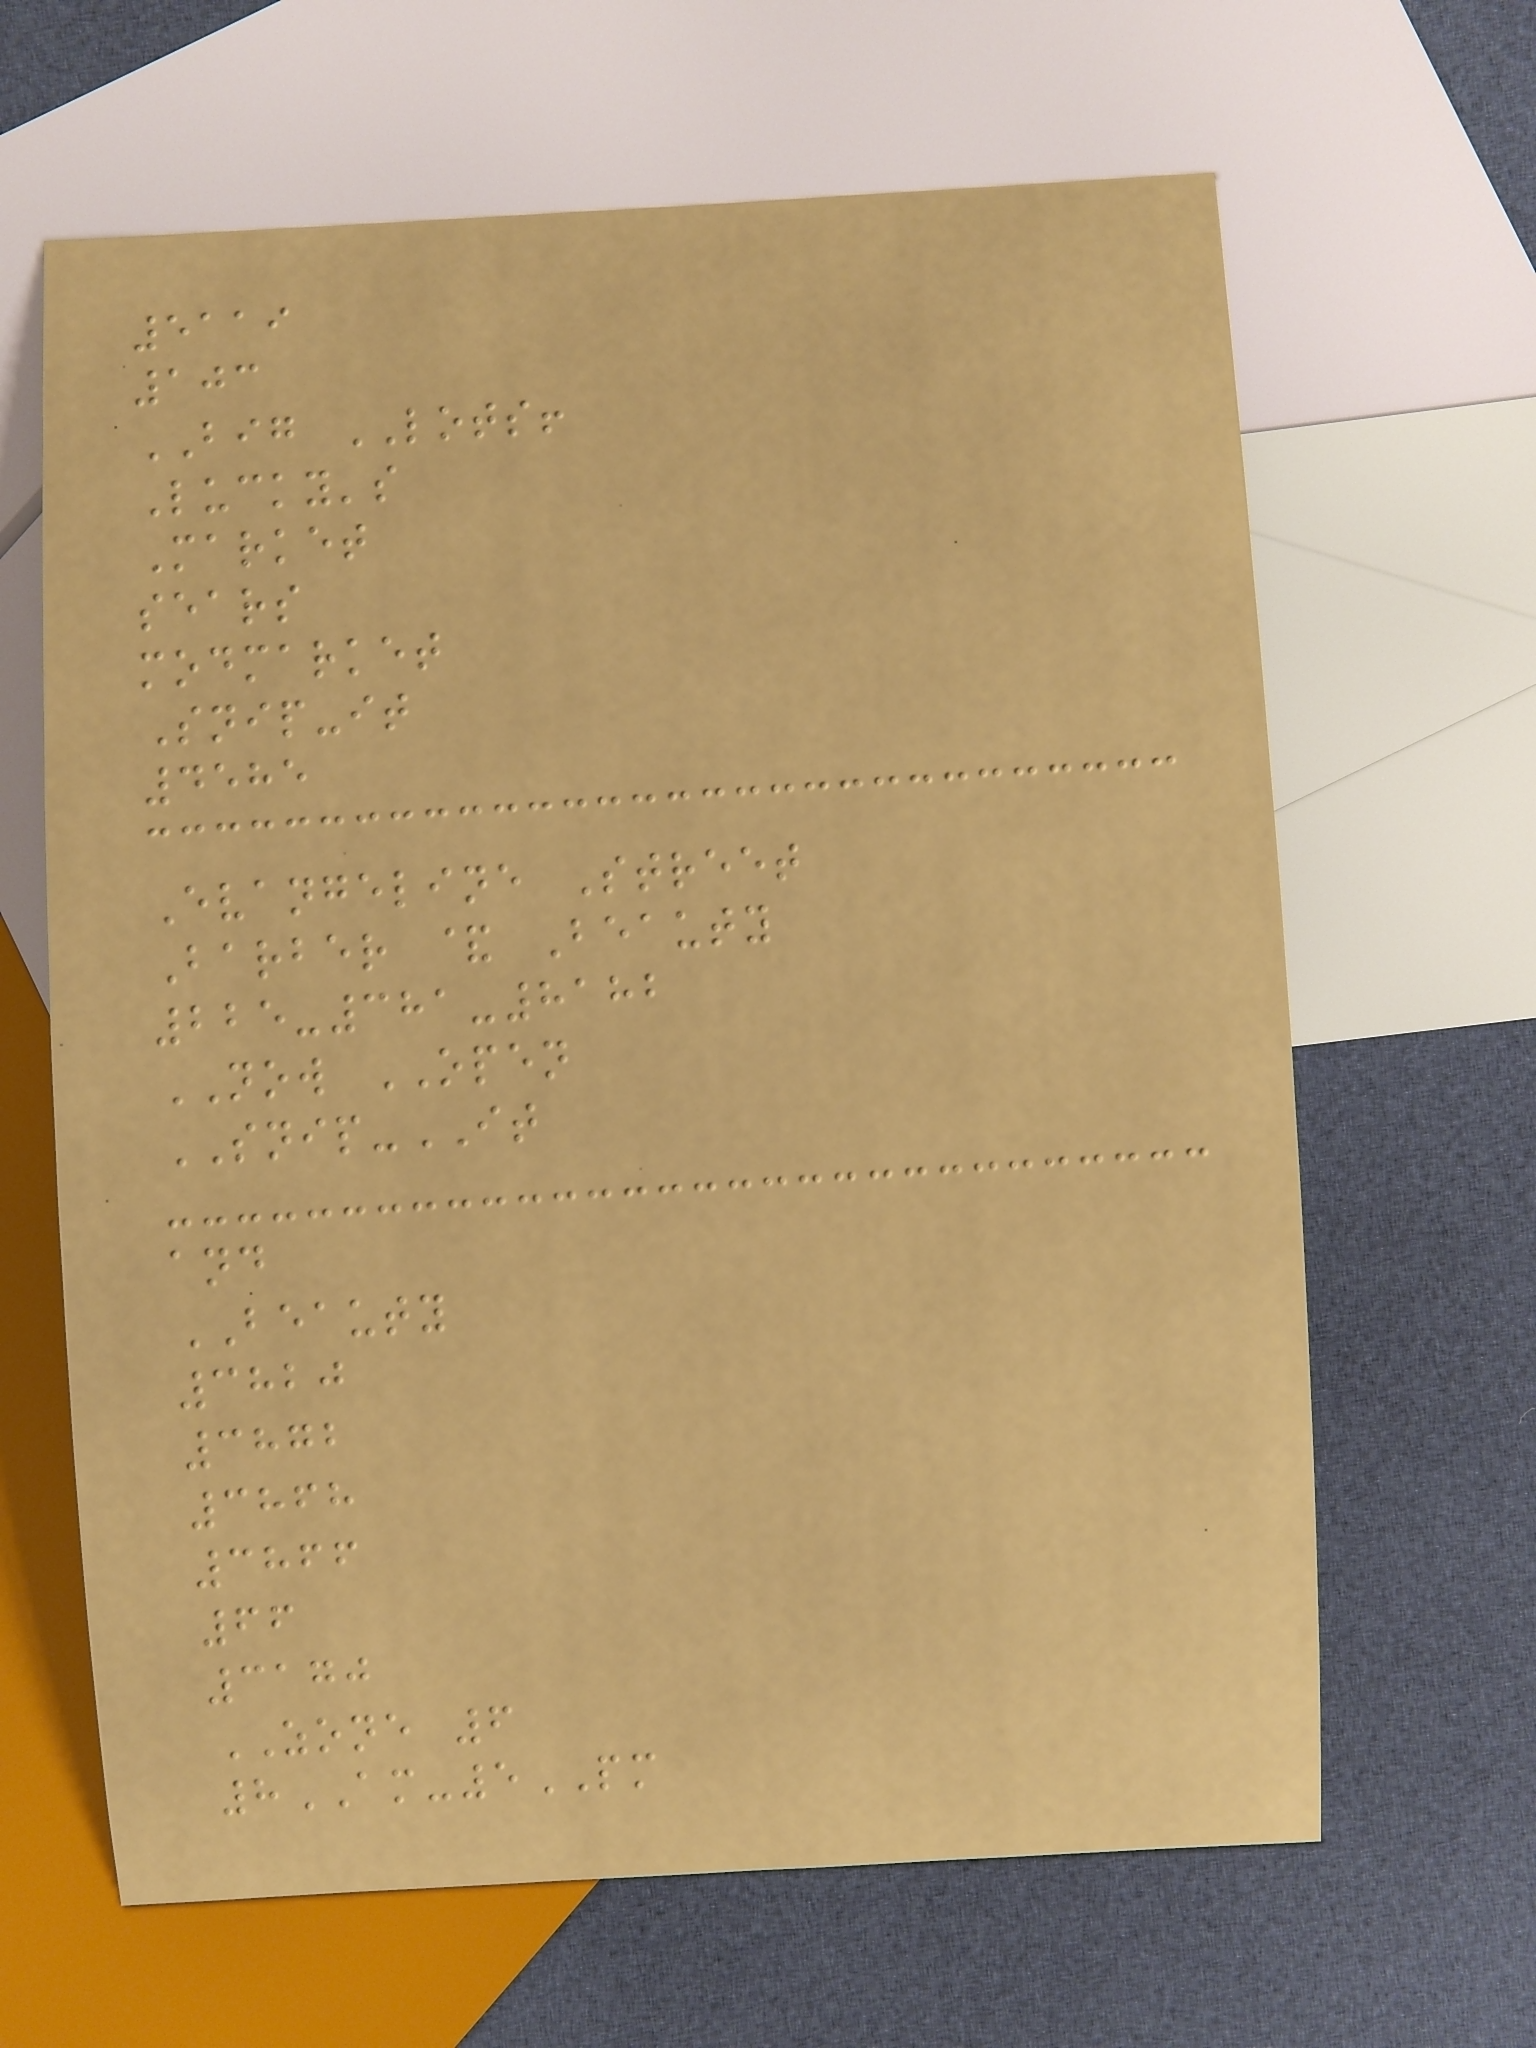5119
103
BIG LOTS!
Lucky's
Market
sears
modmarket
Snip-it
4585
Evangeline Street
Barber & Beauty
225-381-8182
NOW OPEN
SNIP-IT
and
BEAUTY
3820
3872
3868
3866
66
3170
ZONE 6
8AM-5PM
